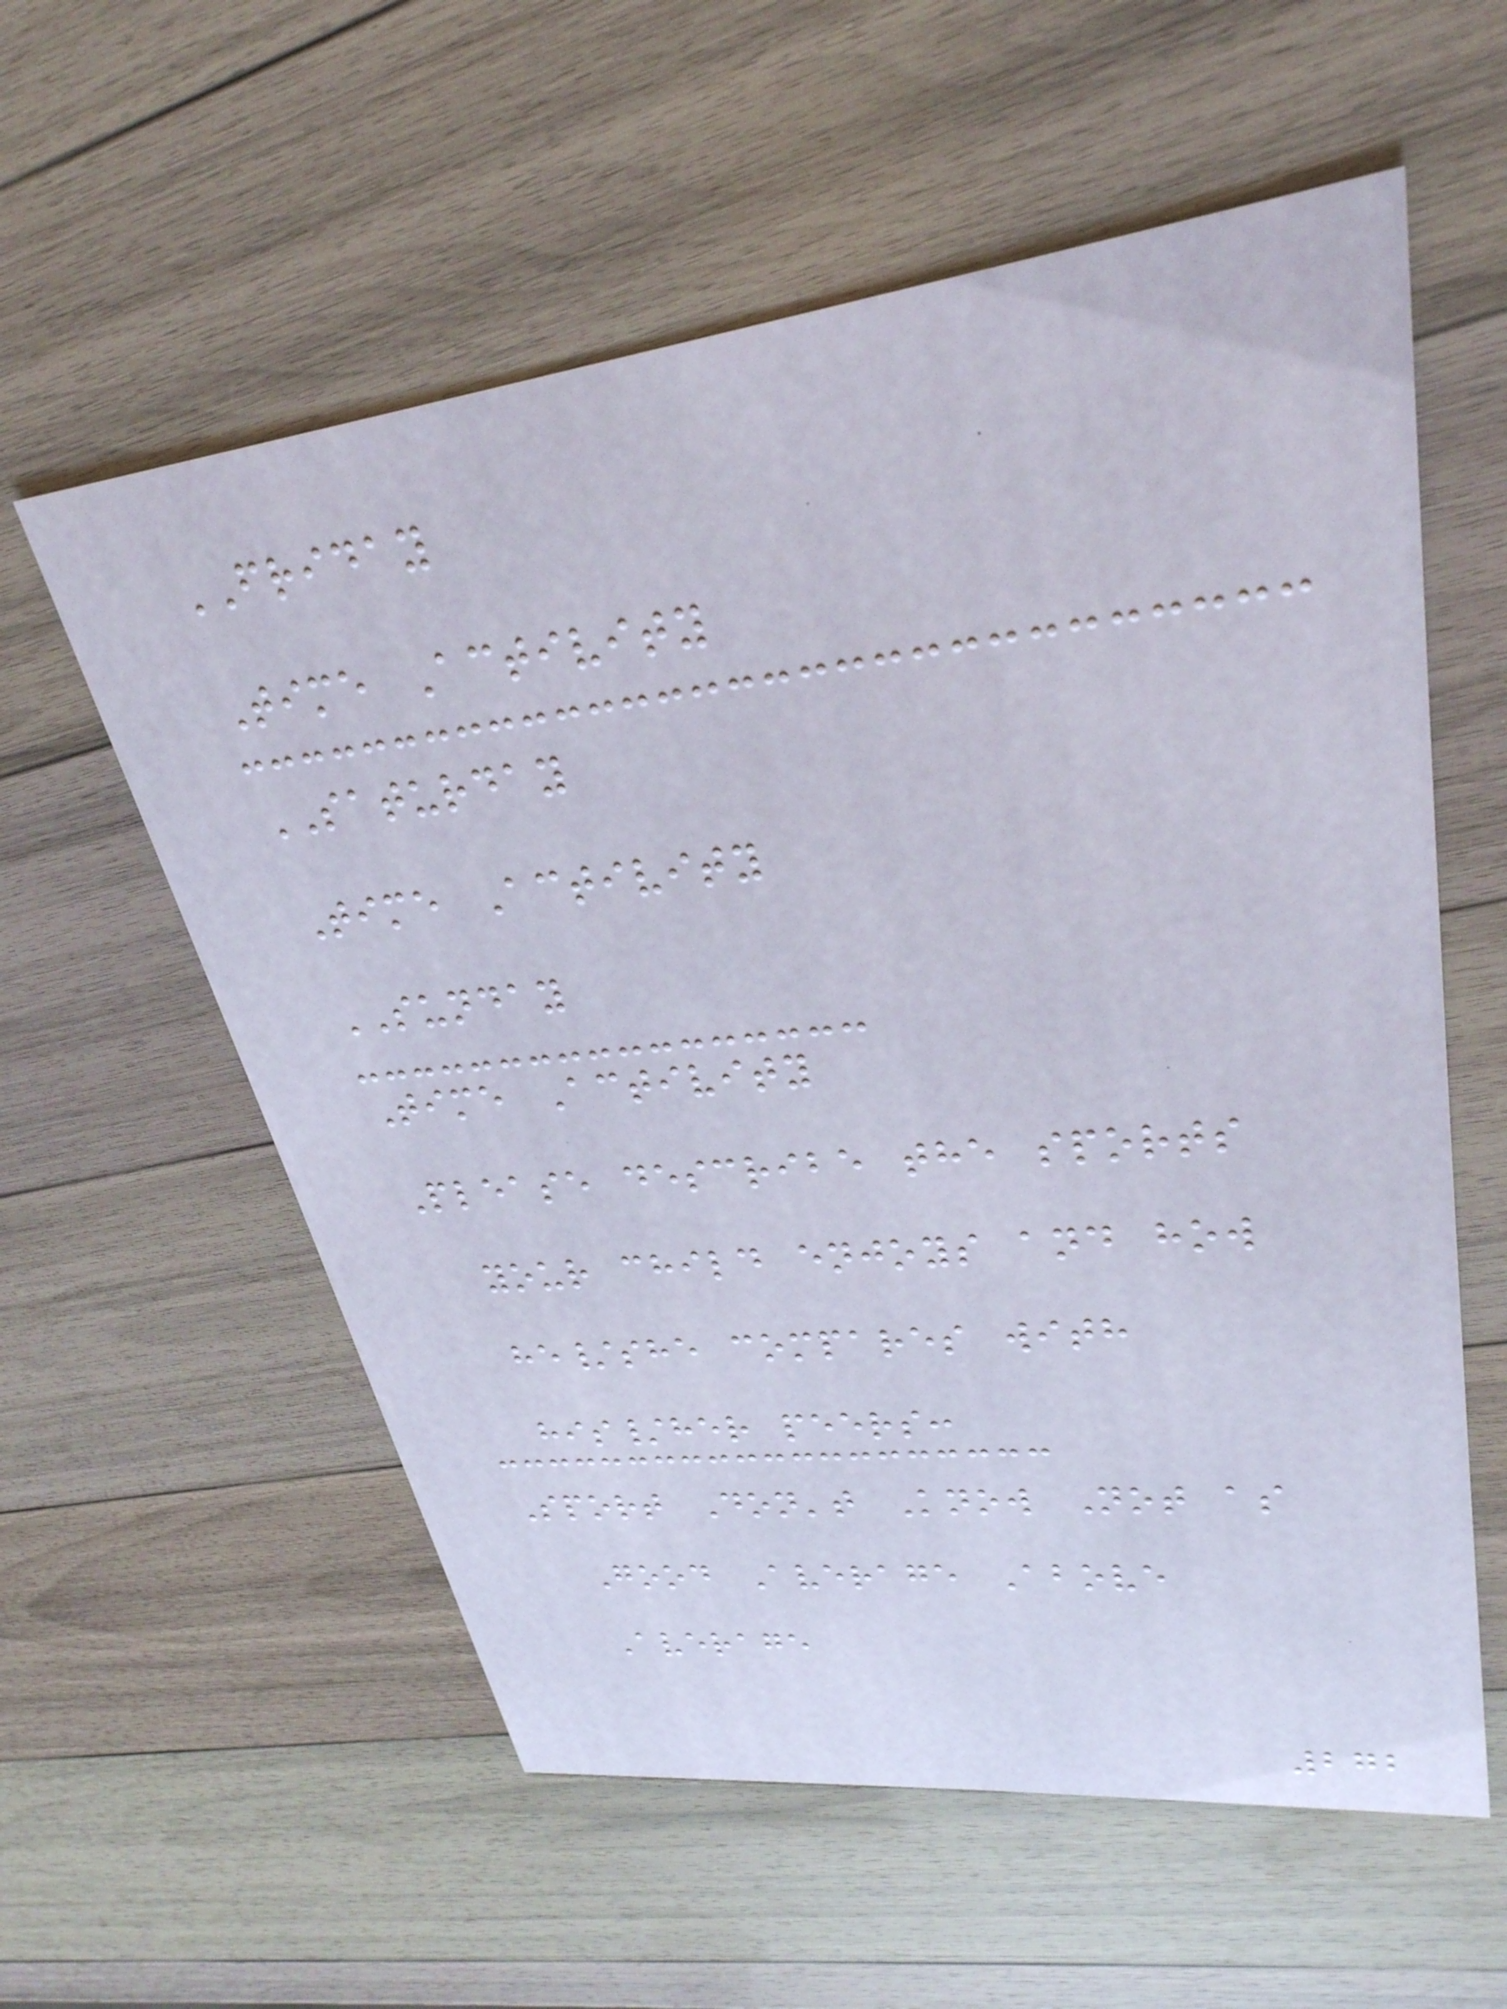FRIDAY
Time Activity
SATURDAY
Time Activity
SUNDAY
Time Activity
Please describe the sports
your child enjoys and how
he/she compares with
his/her peers:
Sport Don't Know Not as
Good Average Above
Average
272
